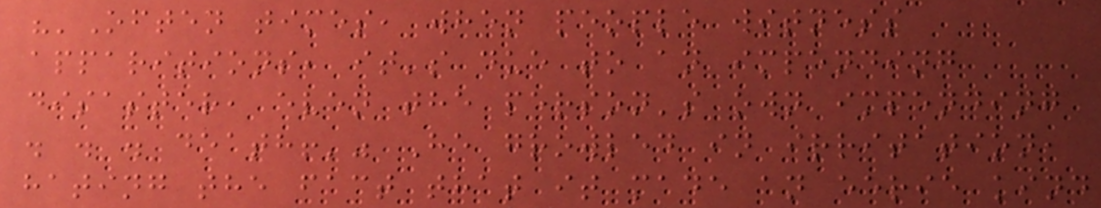"'Often times, when people witness
apparitions, it's due to an impending
disaster, even the person's own impending
. . . death!'" He growled in irritation,
hating the fact that it made an eerie kind
